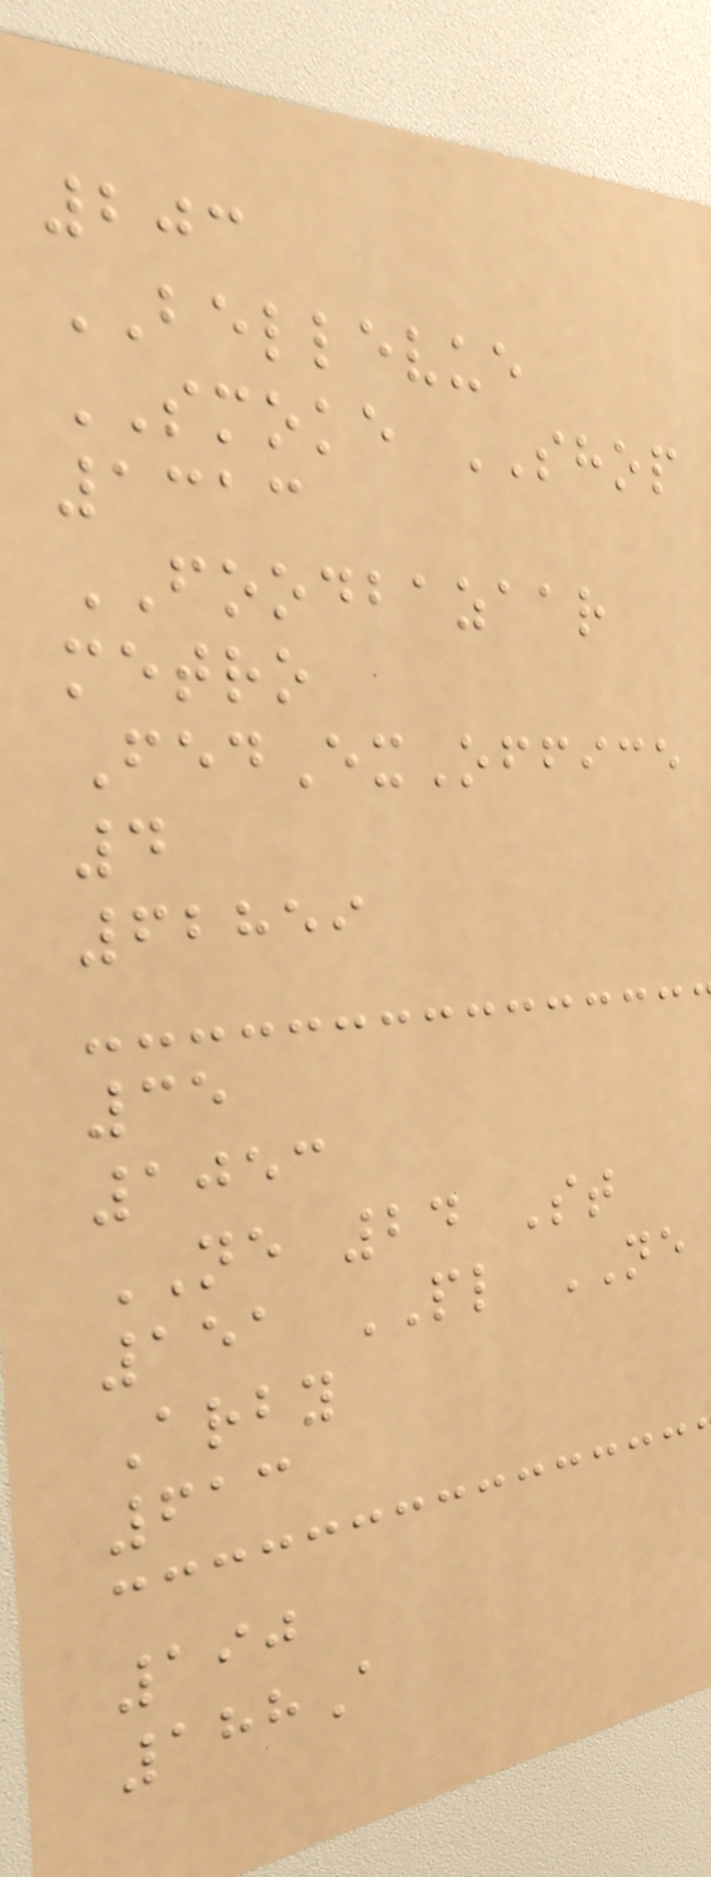203
BELLEVUE
SMOKE SHOP
1313
FOODBAZAAR
metro
FedExOffice
4
62859
35
1053
NE 24 St
151 PL NE
Arby
613
190
188A
